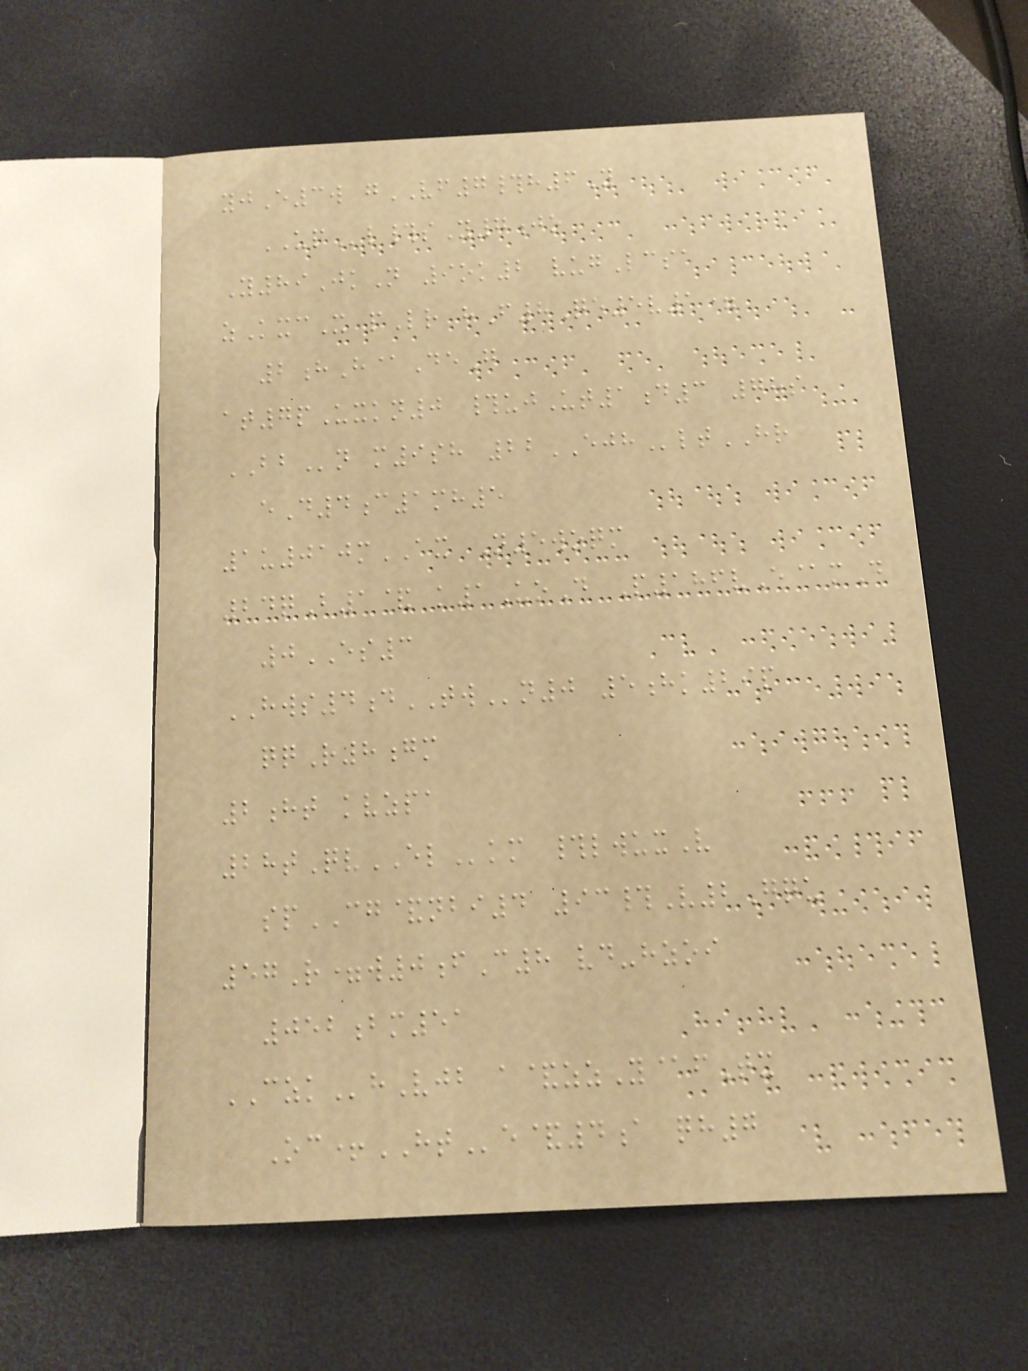yjE3w gVF7#h6Y
UPl#sY7jo
Y89JkN 9ok2 vugLcsa
zKxcX pLr hF8Qe5v1=
2hH@DeG
at7pUxkn0 #ujUt1d3 78s
BBn m9sh 22EJHltHR
eD4c1mh5
1u010mAX N5woqm
24qB1& k1UoD P186vE@mD
0ES3
HWS4dTWn0 5hk29p
qqR8gm
2ht kvzpa
28tQvELkm #lwuxV
spCG&nbi4 93#V2Gqu
57R=w0fC8 vd-hzoi
052bm51
CZKhVjb a&zzY@fTx
Oc+HTe&4a qh7
